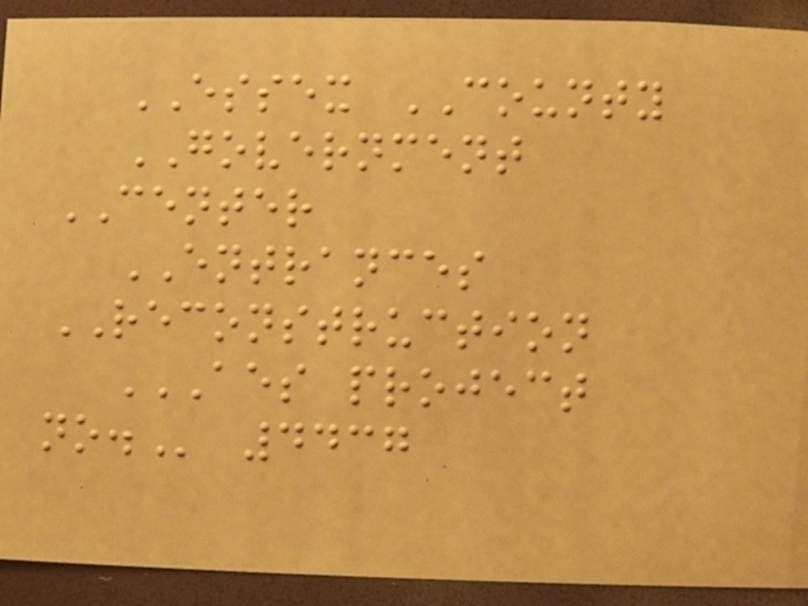ESSEX COUNTY
GOVERNMENT
CENTER
ENTRANCES
RECONSTRUCTION
AES PROJECT
NO. 4437
